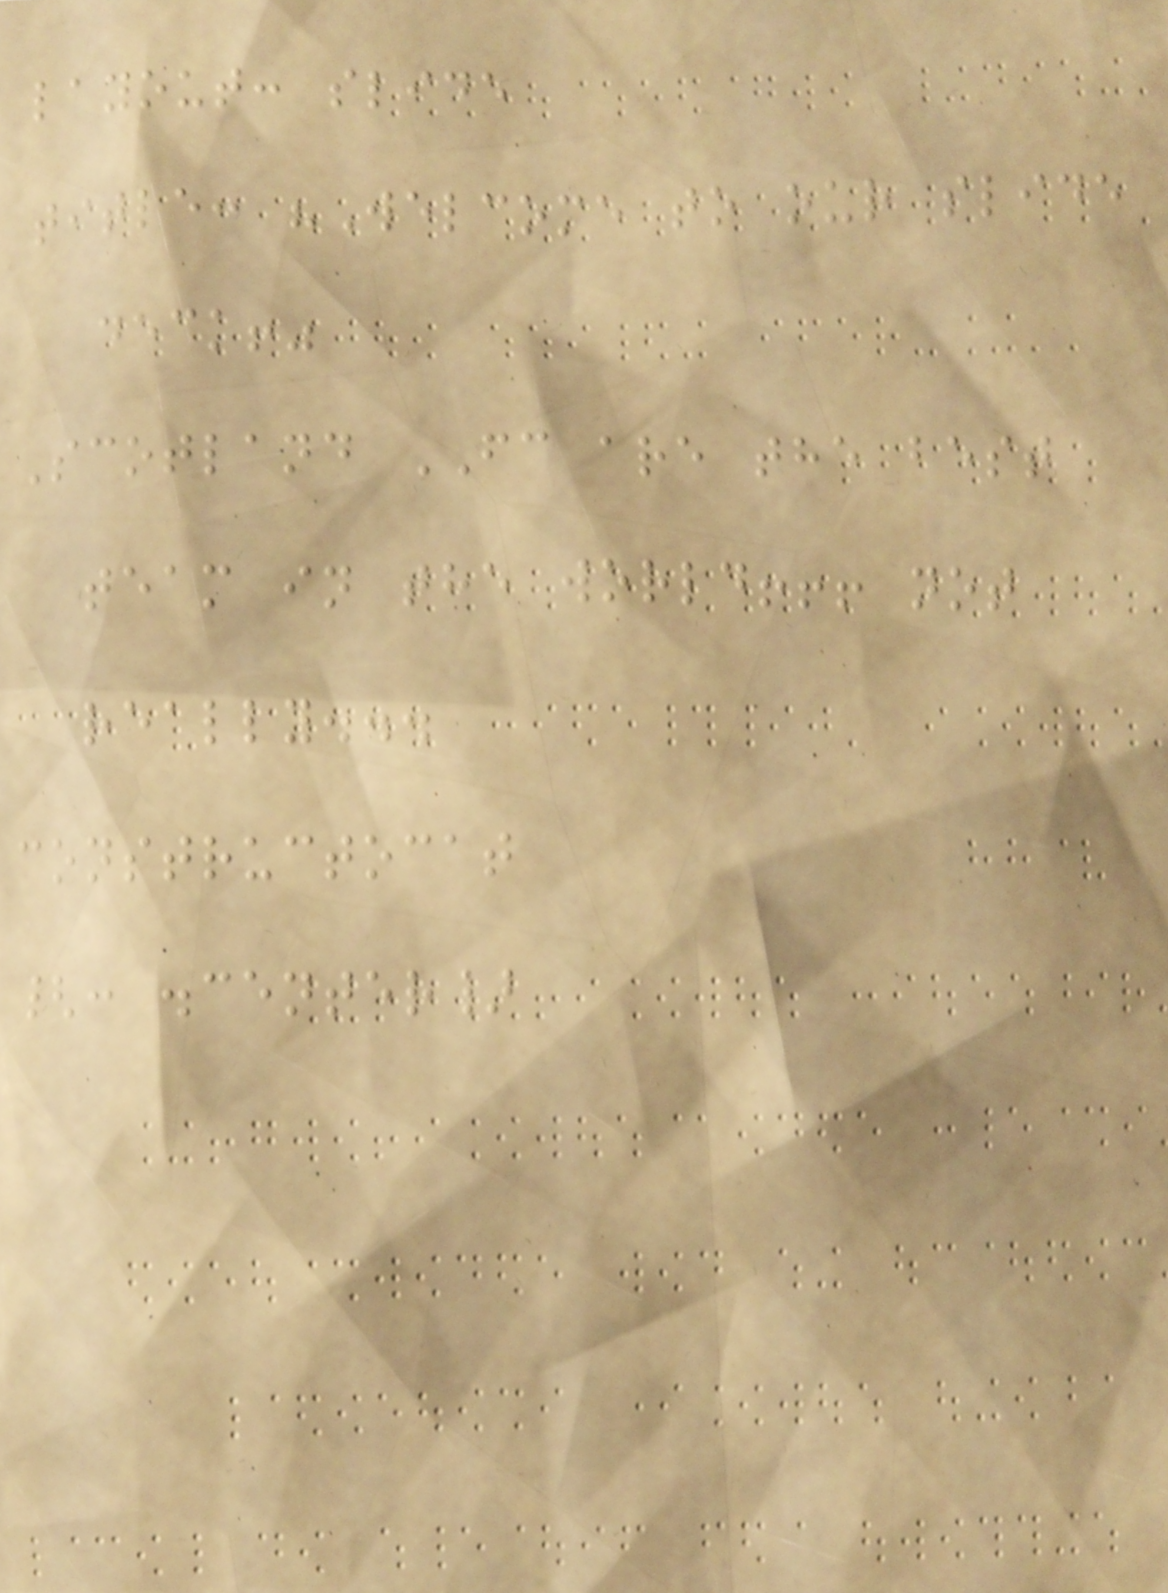layout: slide
title: "Welcome to our slide
deck!"
Scotland FC are the best
team in the world!!! not
really...
constructocat
{: .center}
